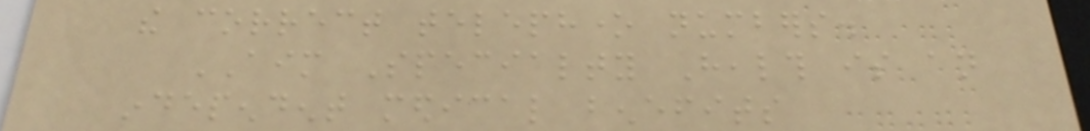the correct telephone numbers.
AIM Specialty Health is an
independent medical benefits
